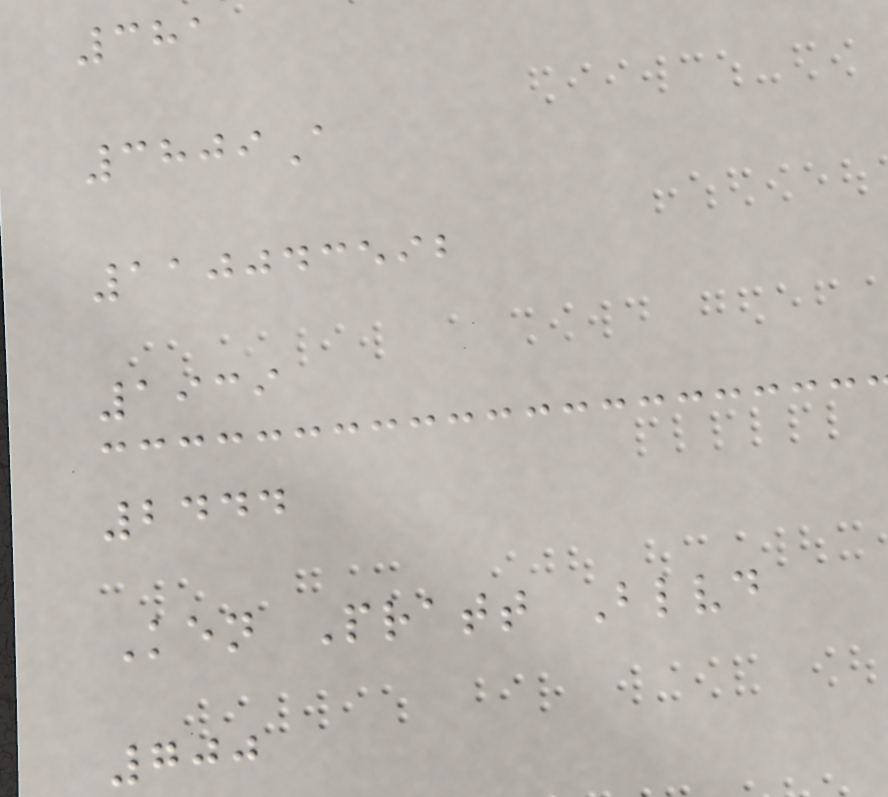381
3809A
110043592
1939
2444
Ken Pratt Blvd
700
